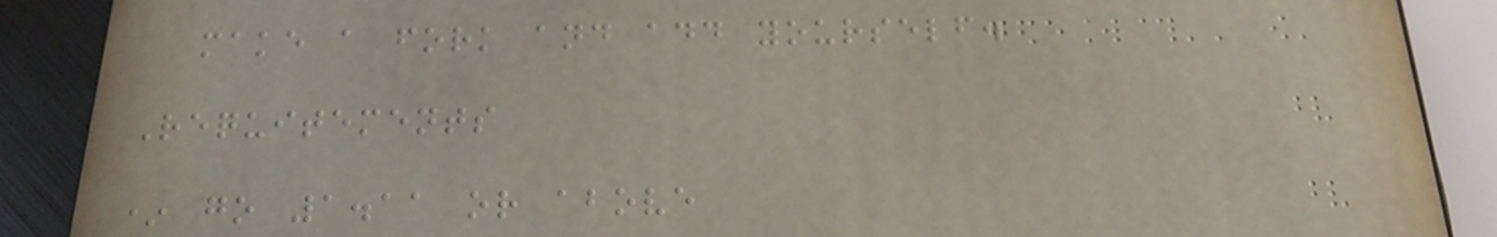make a fork and add yourself.
Requitements
* go 1.11 or above
